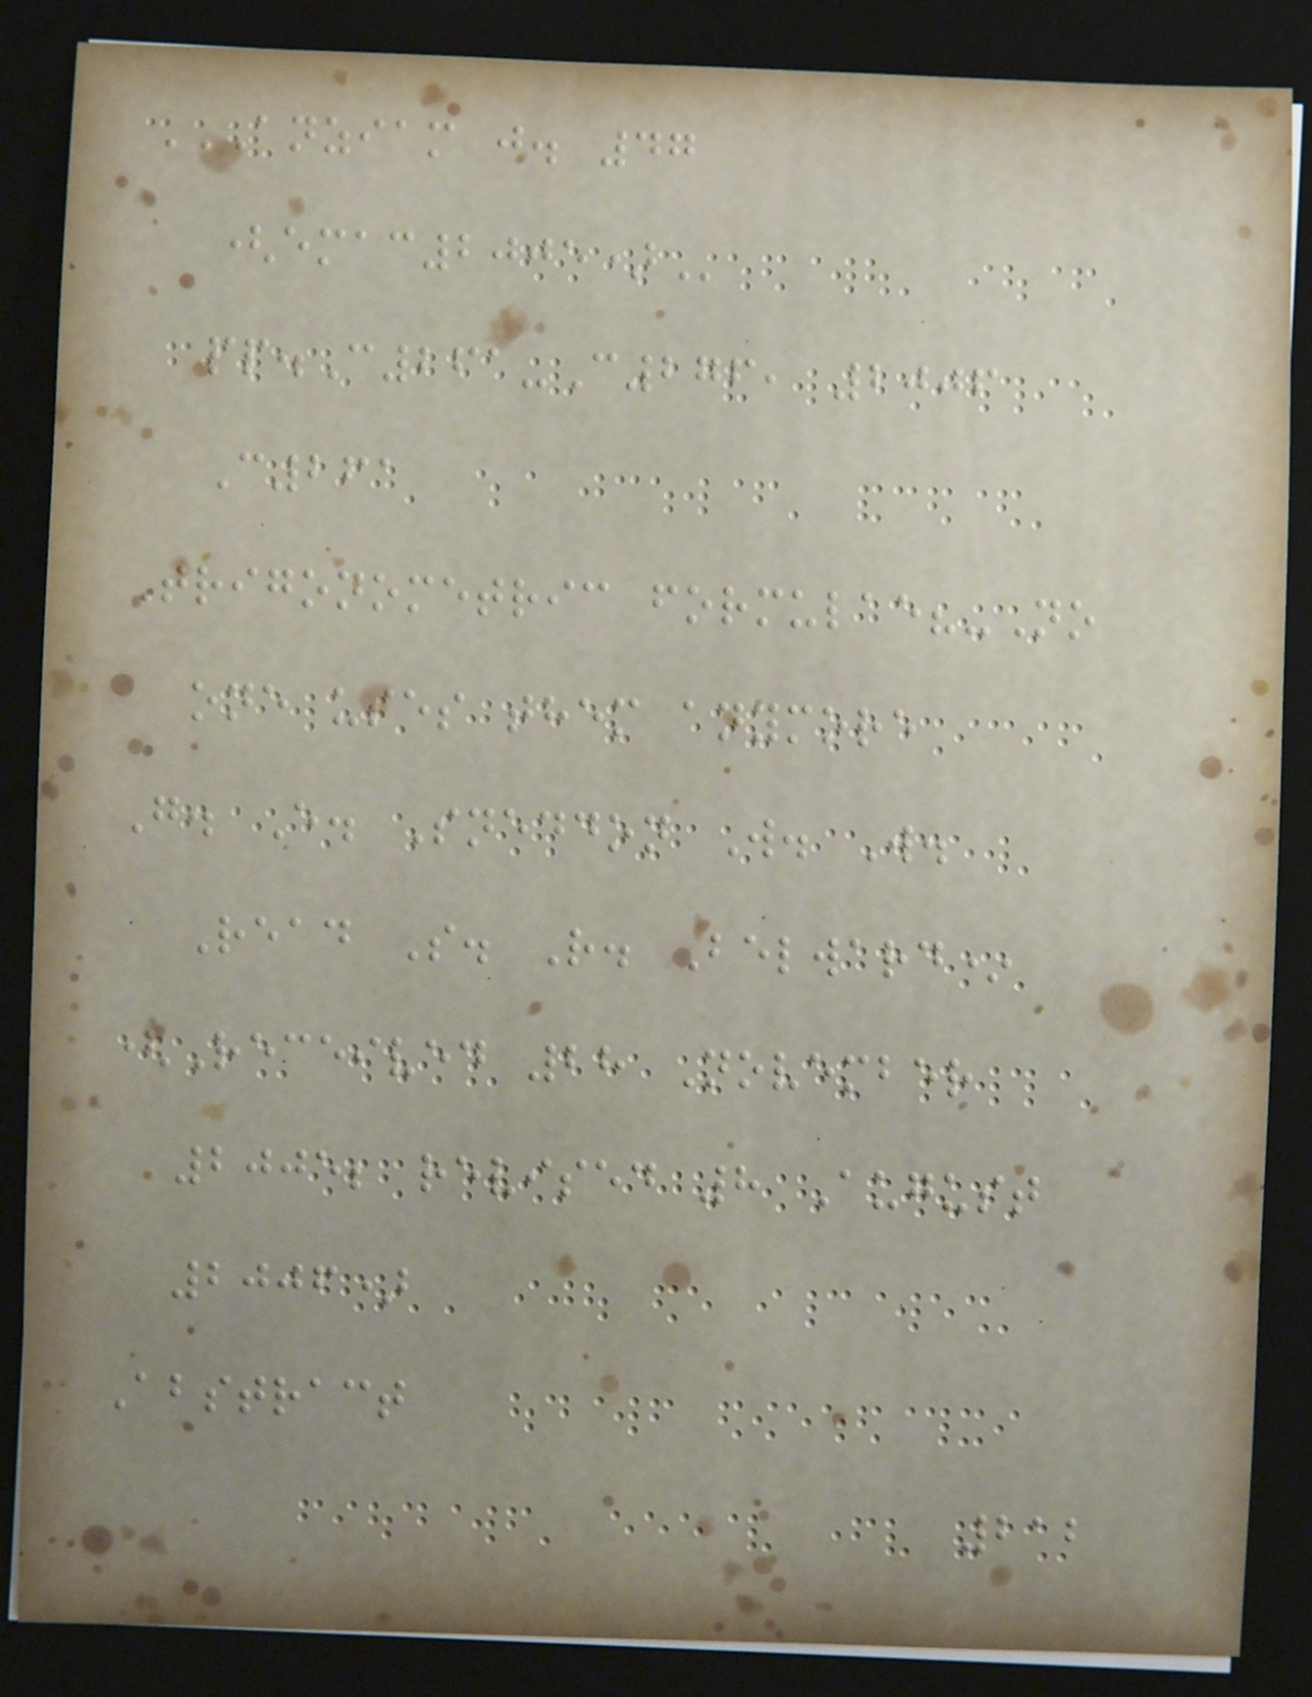ANZIAM J. 47
(EMAC2005)
pp.C261-C276, 2006
C261
Trigonometric formulae?-No
one uses them anymore
G. E. Sneddon W. W.
Read S. R. Belward*
(Received 28 November
2005; revised 8 August
2006)
Abstract
212
